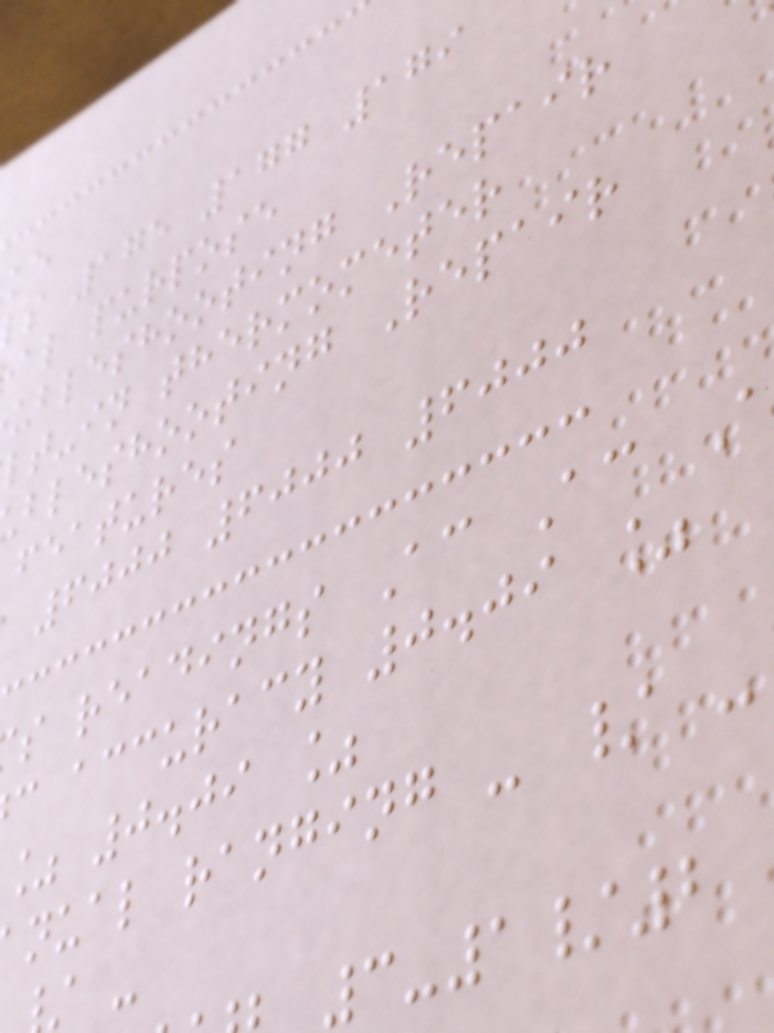s 175 177 179
al purpose
ubleshooting Repair
lt-in thermometer
bleshooting Repair
features
6000 6000 6000
s readings Ac Ac
c accuracy 0.09 %
% 0.09 %
nual ranging - / -
3-1/2
